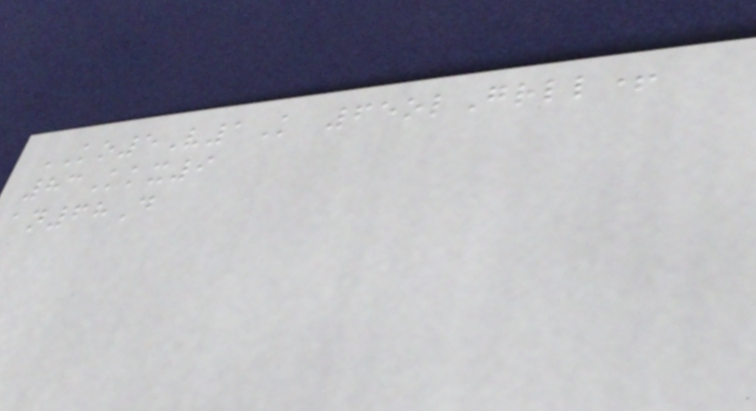KO5V1K 65olGrll+
83Kkx9
an68D
